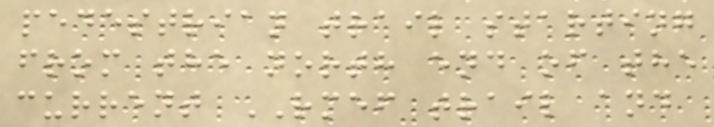pedestrian trail starting
from the north end of the
current RMEF trail and
